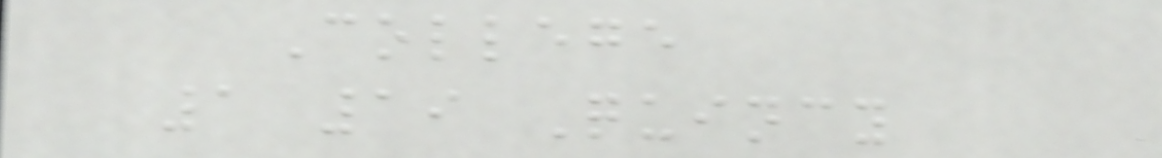College
1 19 Quincy
